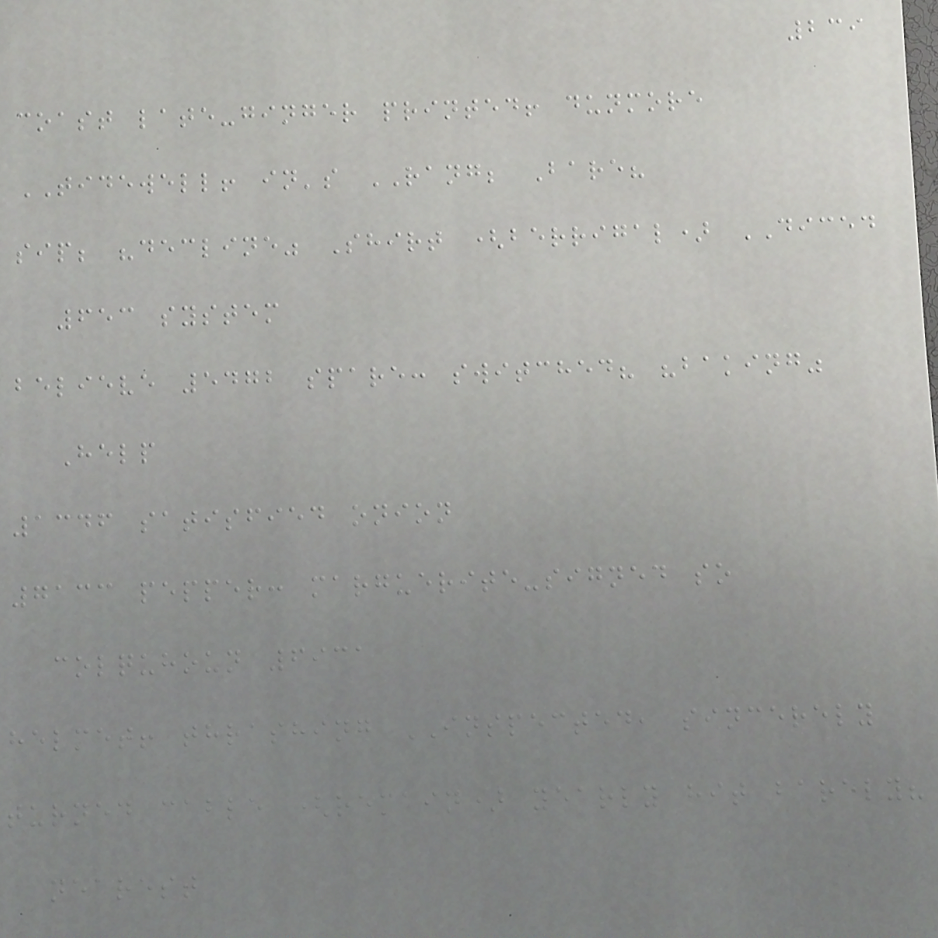239
coast late-ginger printed! dunmore
TIDEWELL! in's RANG; Bare?
sip; "decline" Shirt (berrigal) DICED
653 system
believe 5472 spare: switched? "baking"
Help
1346 satisfied onion
7133 pepper: marguerite-signed so
colquhoun 6931
helmet! thrashing INSPECTED, sincerely
turned cable (remain) yearly hit barely?
nearest
